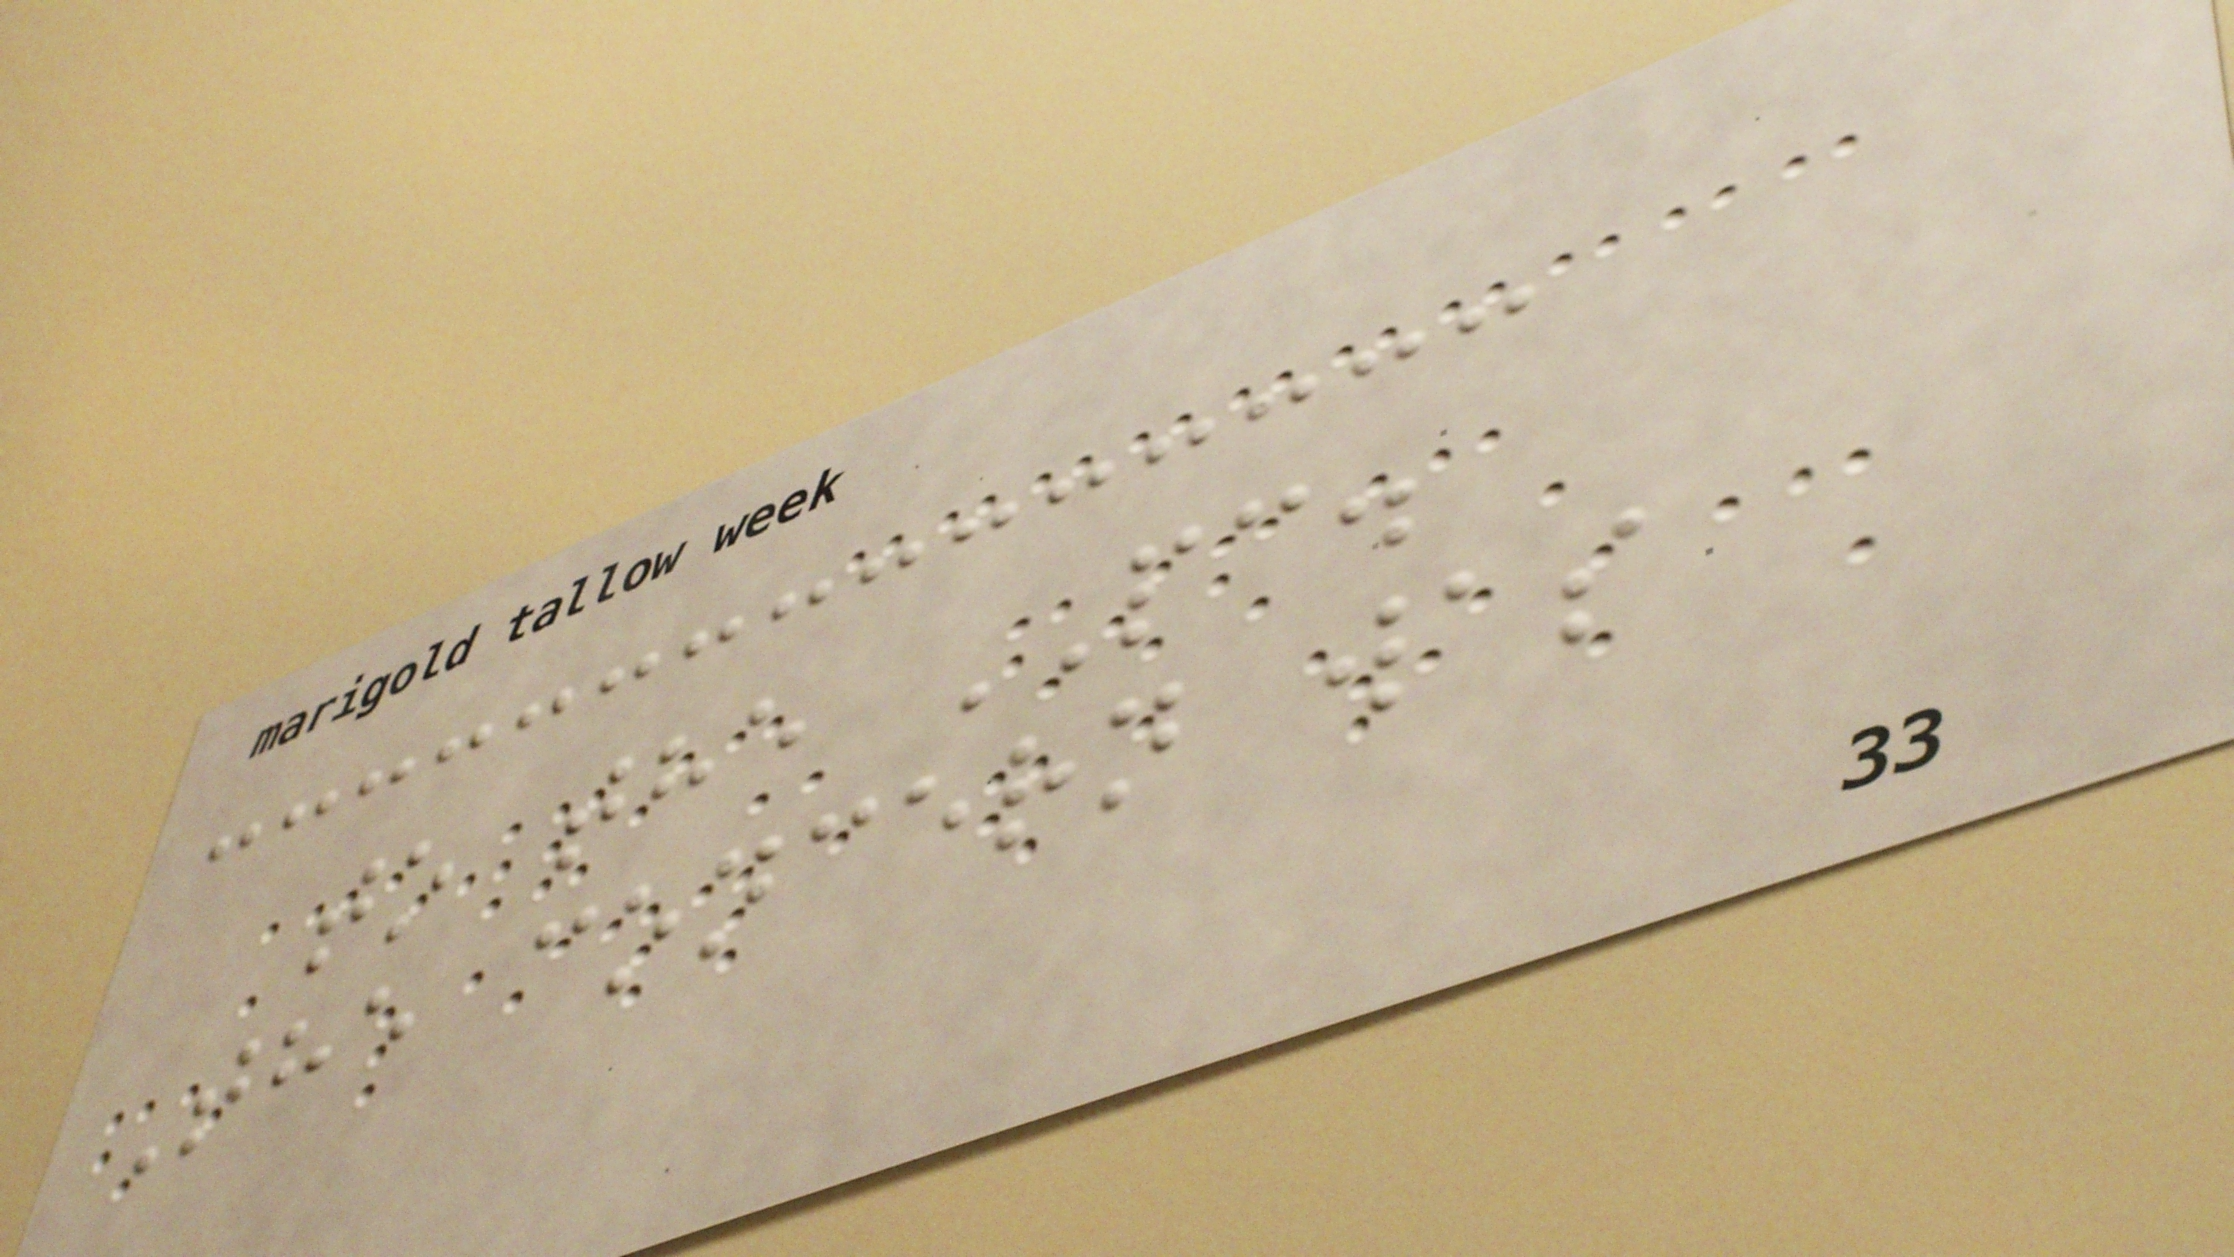to the PC.
The concern was
